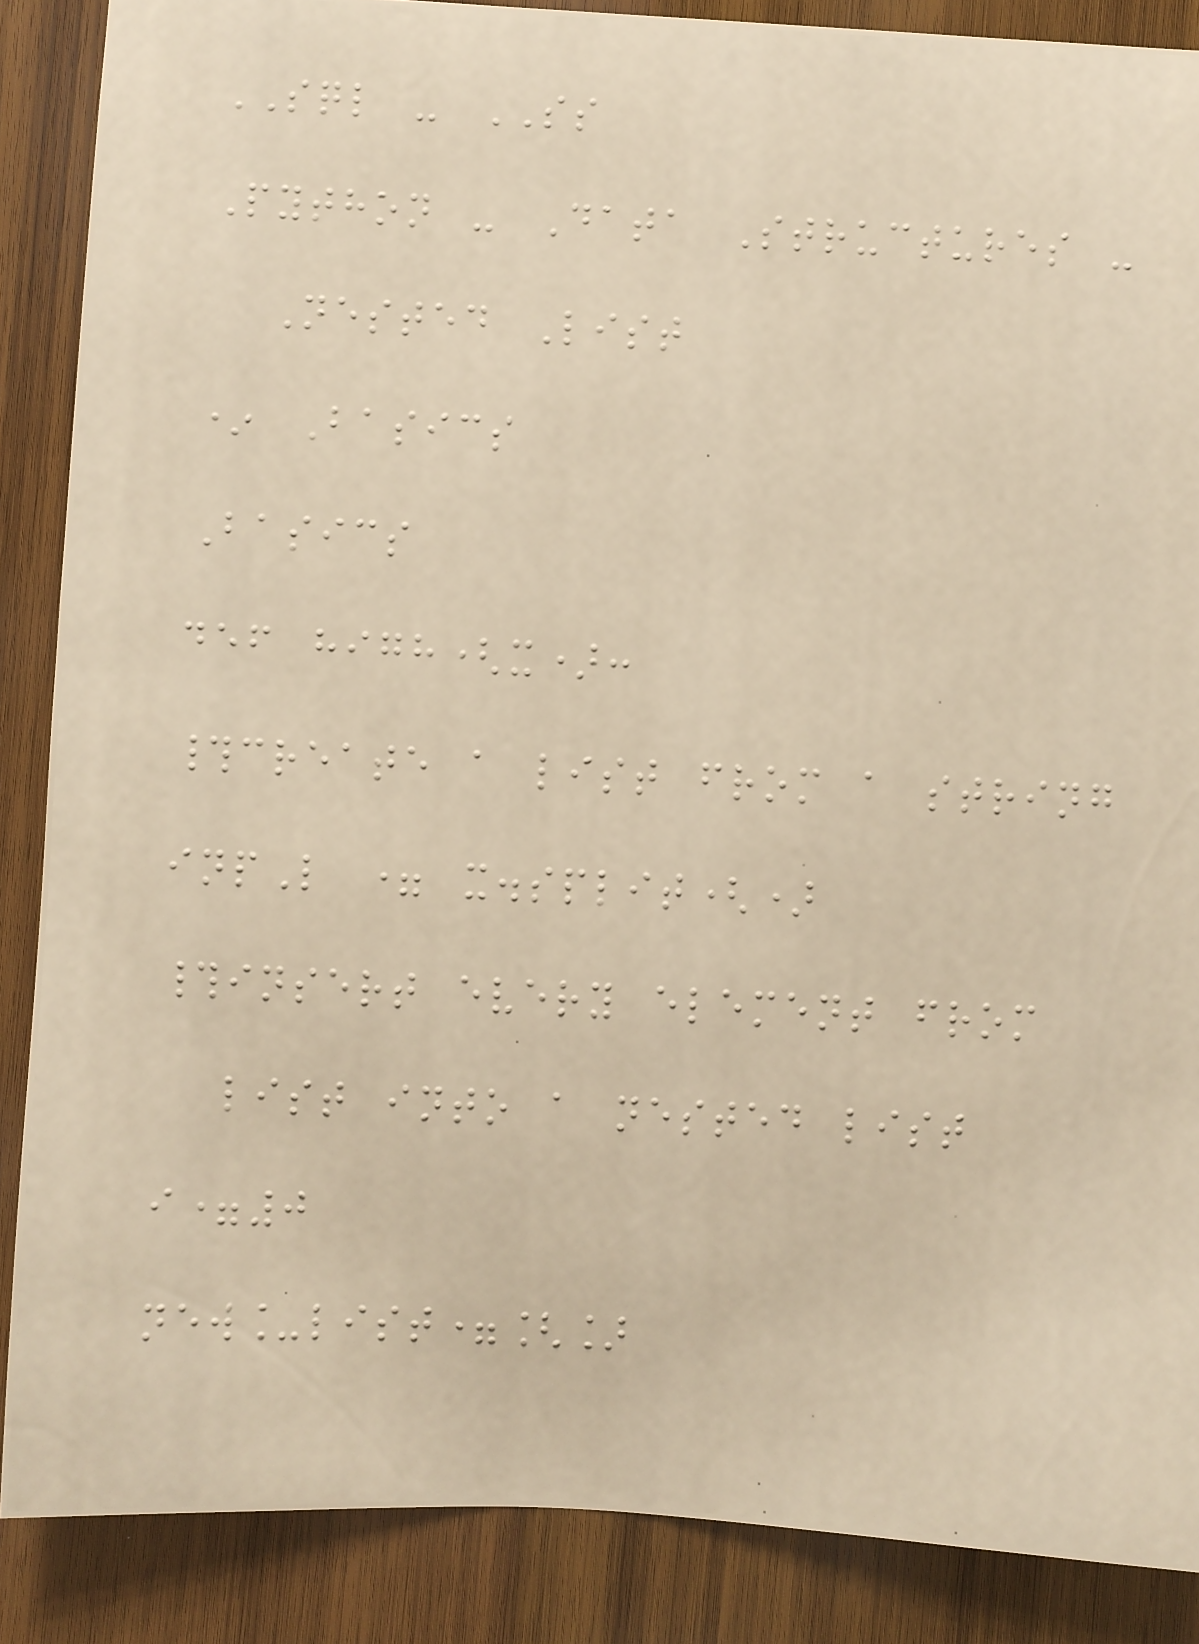SQL - SS
Python - Data Structures -
Nested List
* Basics
Basics
def high(x):
#create a list from a string
inpL = x.split()
#insert every element from
list into a nested list
i=0
new_list=[]
